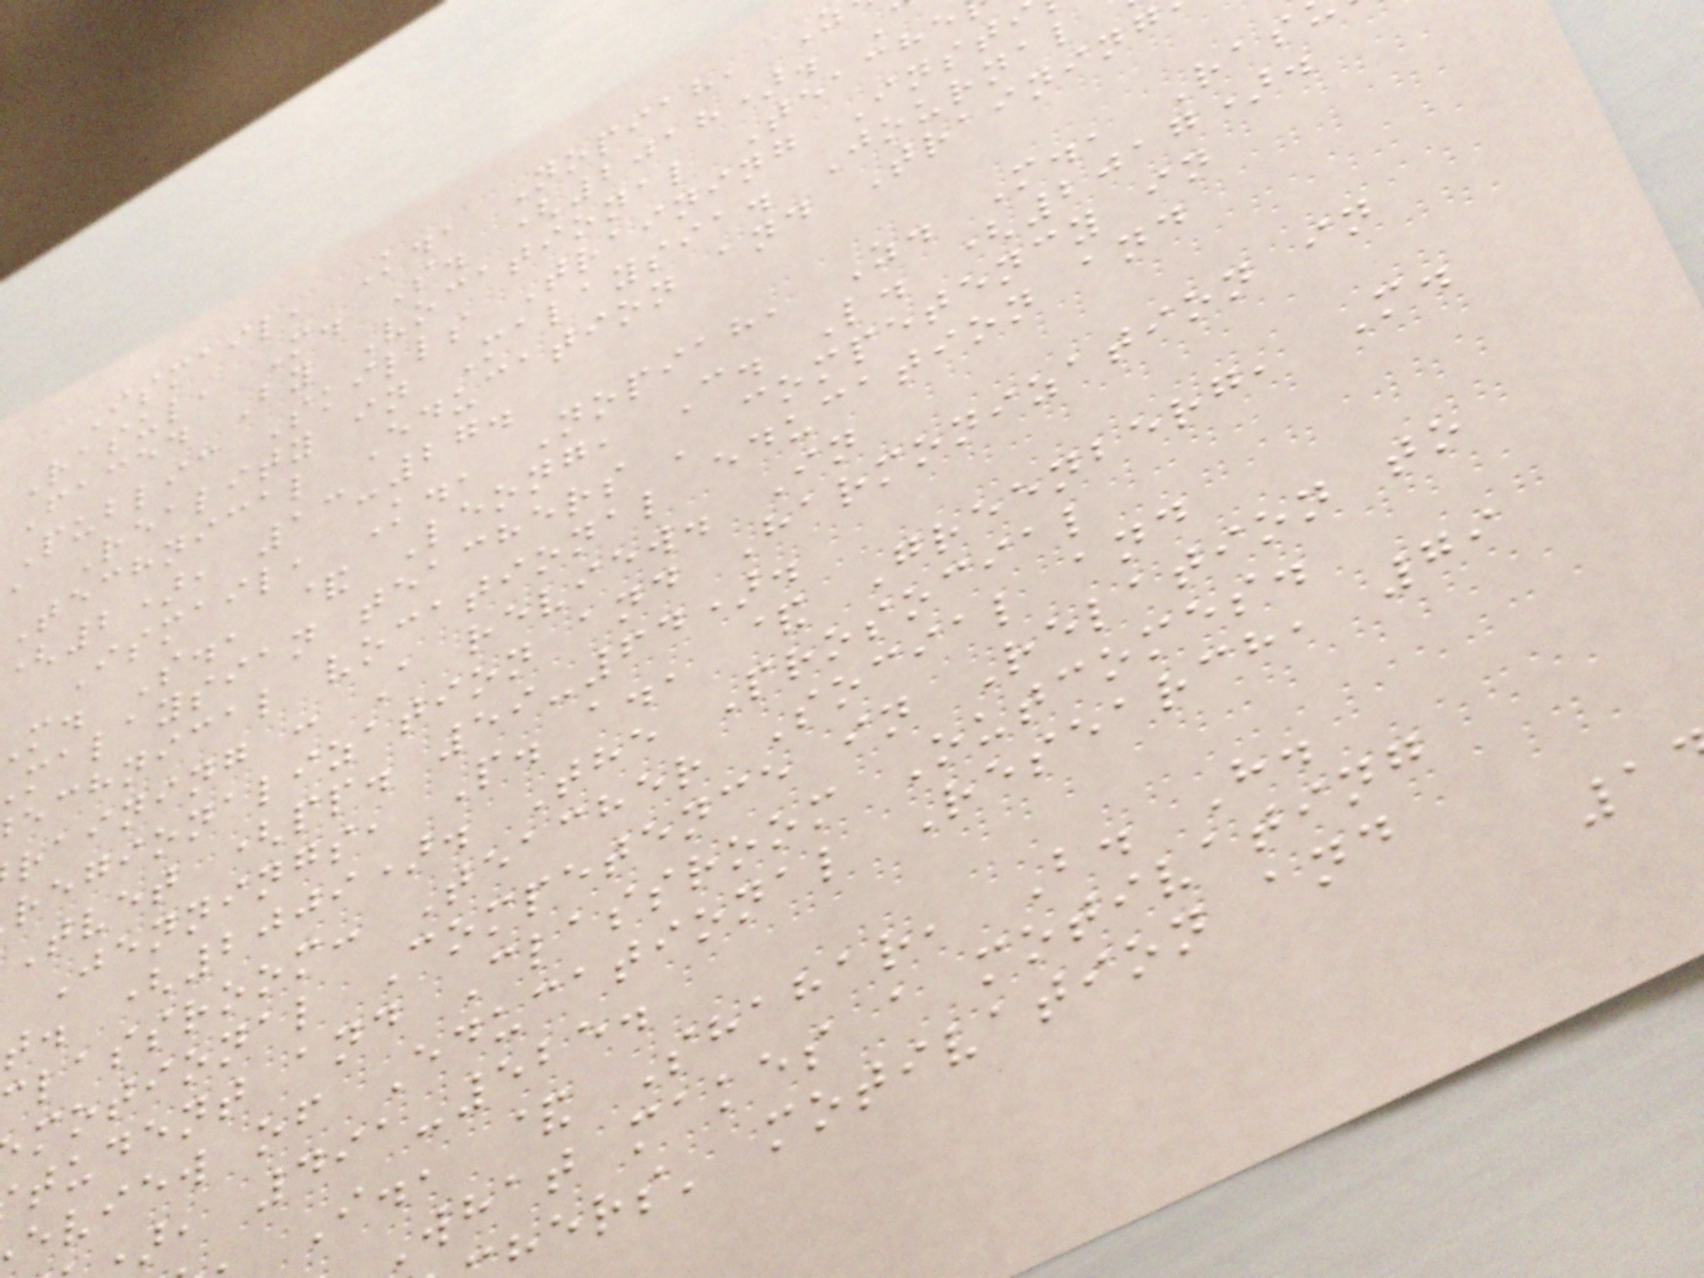Ismail, K., Nopiah, Z
Rasul, M. S. (2018).
Faced By Vocational Teache
Public Skills Training Inst
a Reality in Malaysia. Journal
Technical Education and Training
(2), 13-27.
Ismail, K., Nopiah, Z. M., Ras
m. S., & Leong, C. L. (2017).
malaysian teachers ' competency in
echnical vocational education and
raining : A review. In
regionalization and Harmonization in
tvet (pp. 59-64).
Jennings, P. a., & Greenberg, M.
t. (2009). The Prosocial
lassroom: Teacher Social and
motional Competence in Relation to
tudent and Classroom Outcomes.
eview of Educational Research, 79
, 491-525.
I., & Shahar, B. H.
What makes a motivating
hers' motivation and
